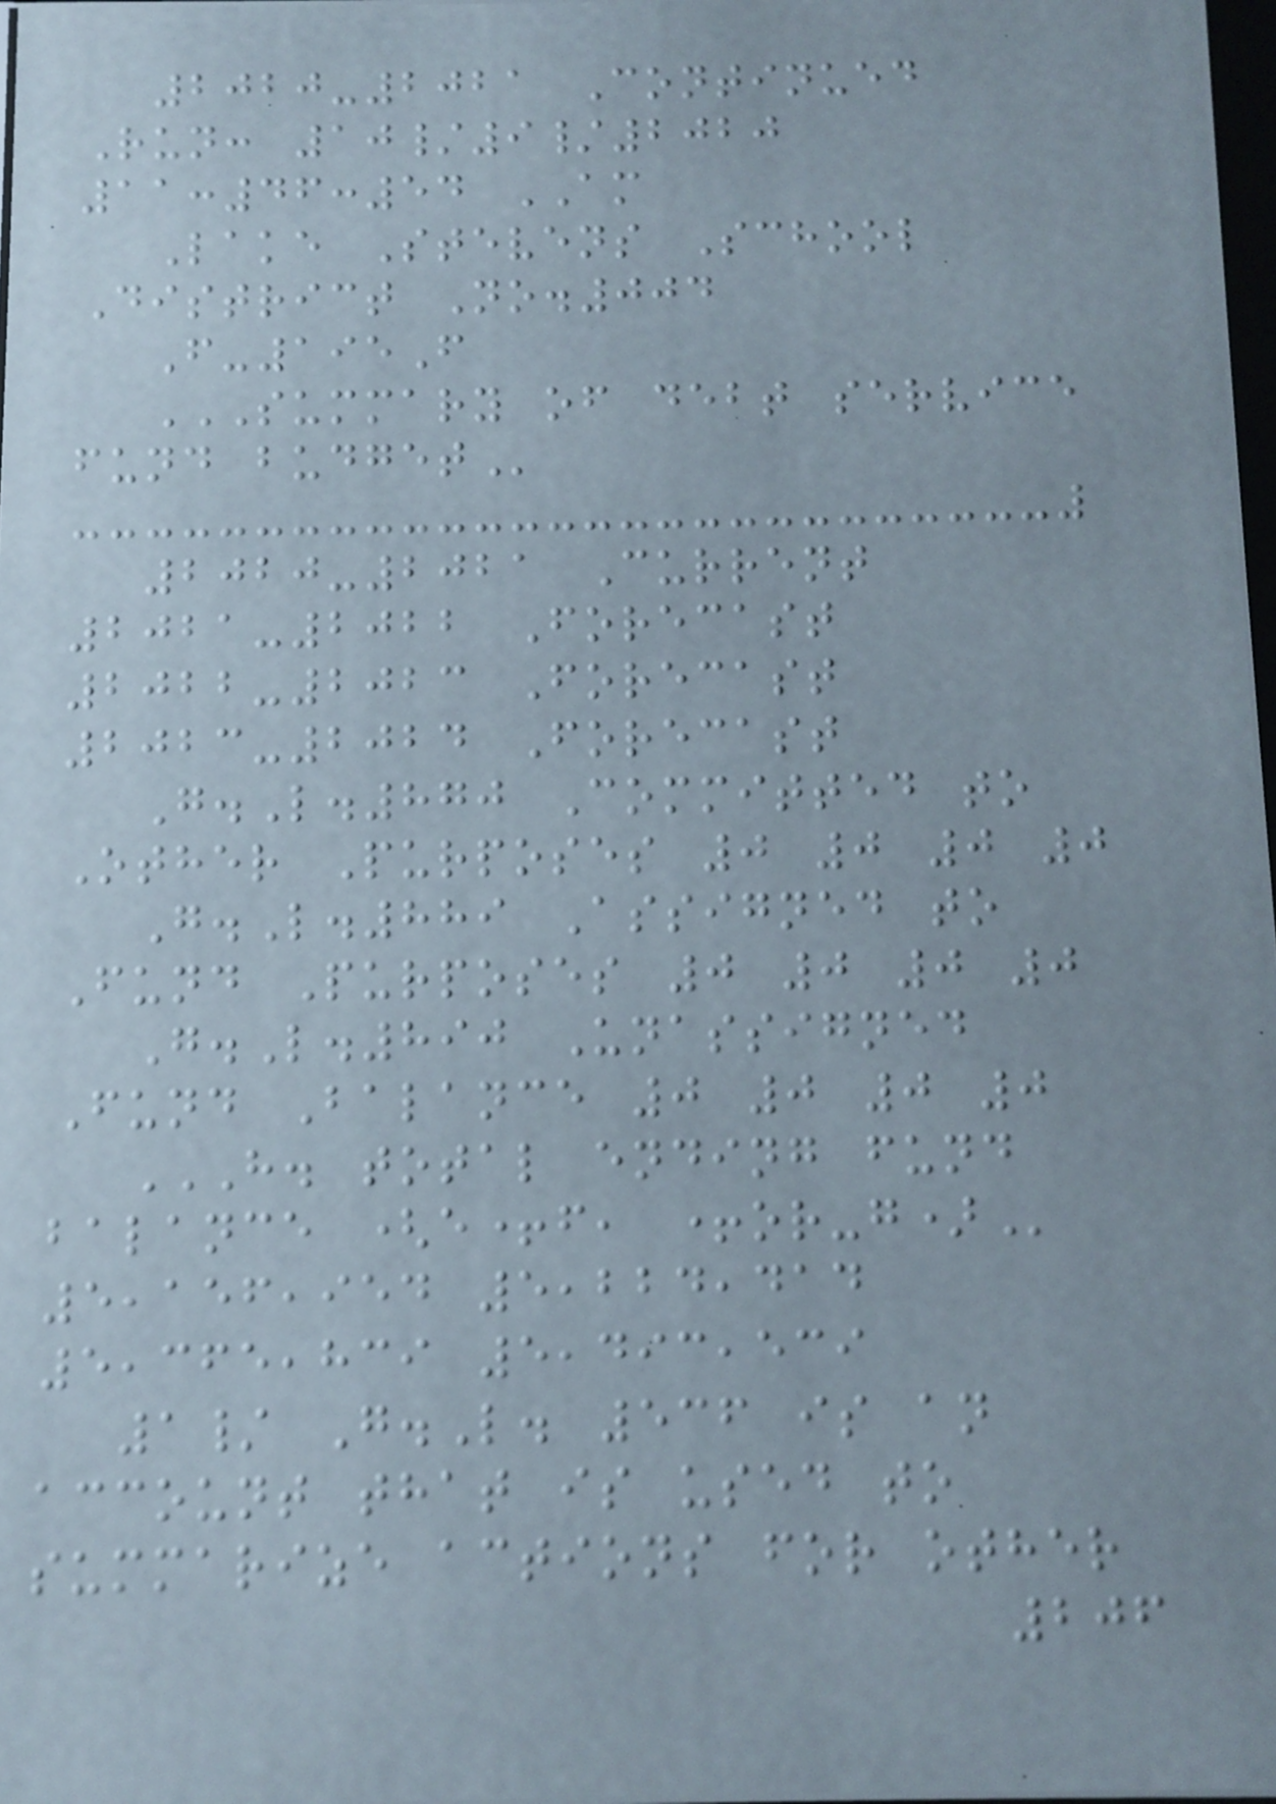2020-2021 Continued
Run: 10/9/2020
11:46:54 AM
Lake Stevens School
District No.004
F-195F
SUMMARY OF DEBT SERVICE
FUND BUDGET
2020-2021 Current
2021-2022 Forecast
2022-2023 Forecast
2023-2024 Forecast
G.L.870 Committed to
Other Purposes 0 0 0 0
G.L.889 Assigned to
Fund Purposes 0 0 0 0
G.L.890 Unassigned
Fund Balance 0 0 0 0
H. TOTAL ENDING FUND
BALANCE (E+F, +OR-G)
5,156,954 5,224,414
5,365,839 5,493,539
1/ G.L. 536 is an
account that is used to
summarize actions for other
206
